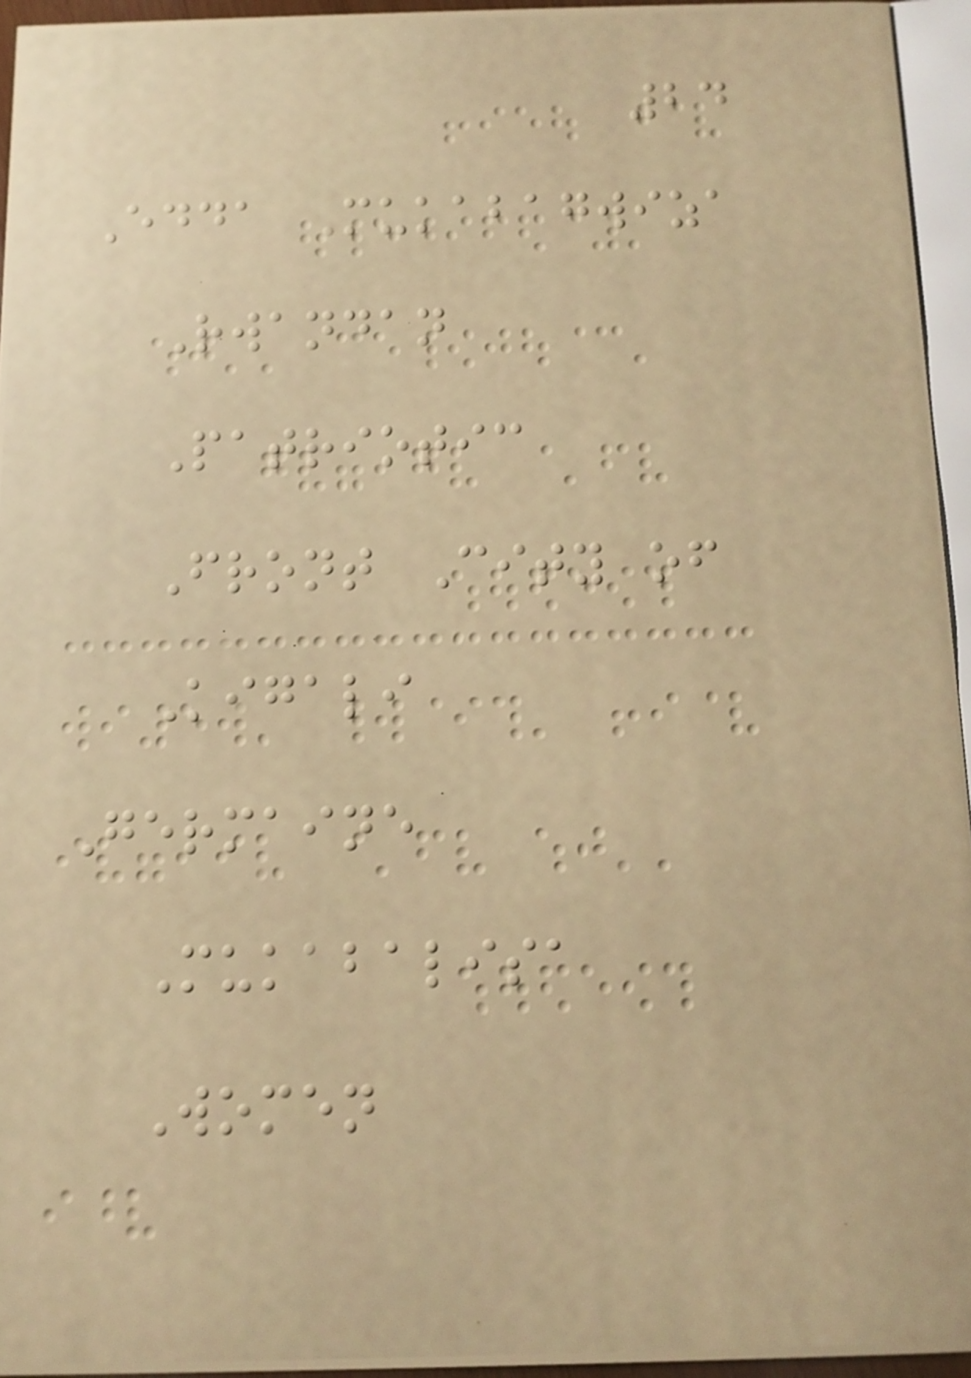24
Edda Mukabagwiza
Rwandan
Patriotic
Front City of
Kigali
Germaine
Mukabalisa
Women
